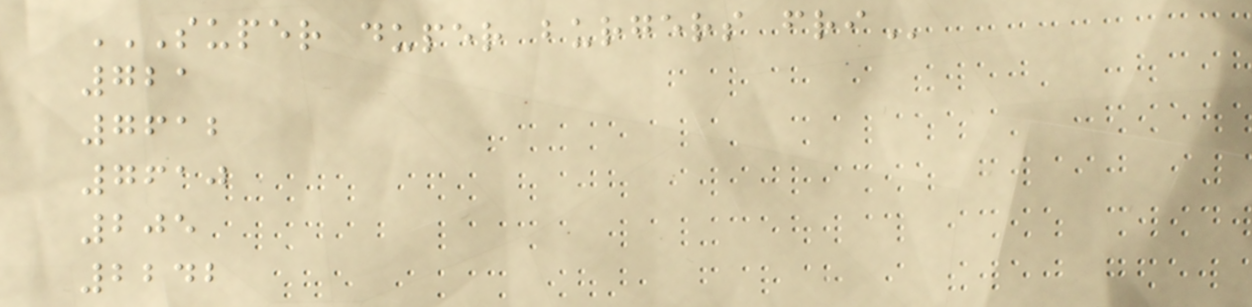SUPER DUPER BURGERS FRI
721
7612
7610
205
2242
